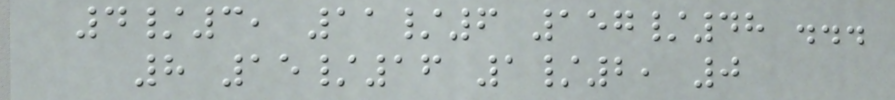4/3, 11/6 157/48 ...
8 15/16 1/2, 0
